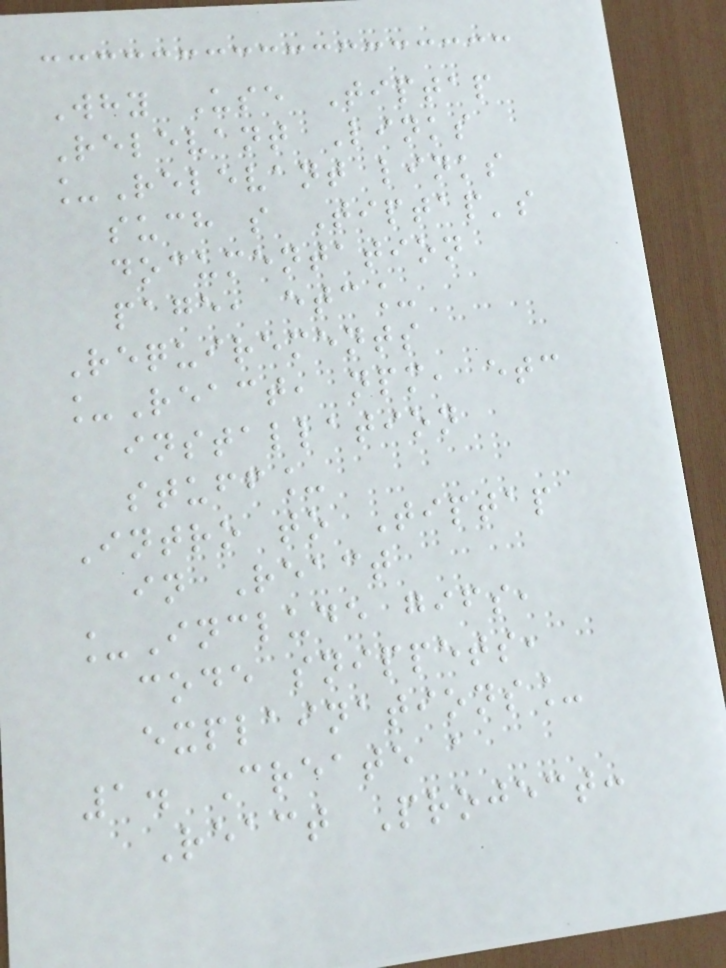Why Use Tiptap
Relevant Links
_Relevant links
such s Tiptap's
documentation
page, etc_
Requirements
_React, npm, etc
installation
stuff_
Intro to Tiptap
in React
_Include gifs,
code snippets,
explainations_
1. Create a
React Project:
